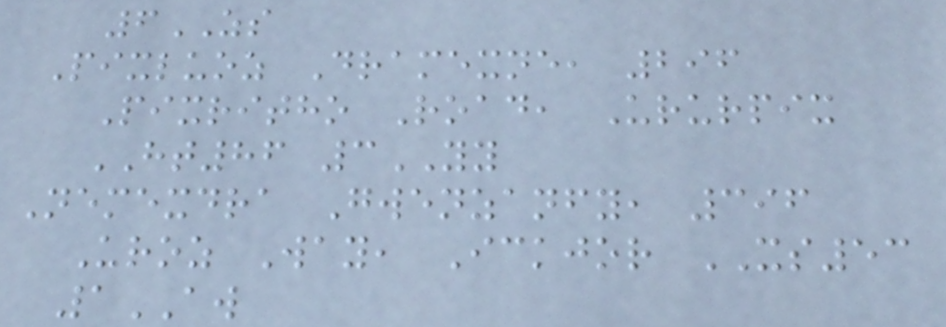6ZS
Pixluoz Dramexne, 296
Pixritho Road, Ururpix
HT86 3YY
Nemexdra Gwenzanfy, 396
Uroz Way, Ickjor XS53
1AW
